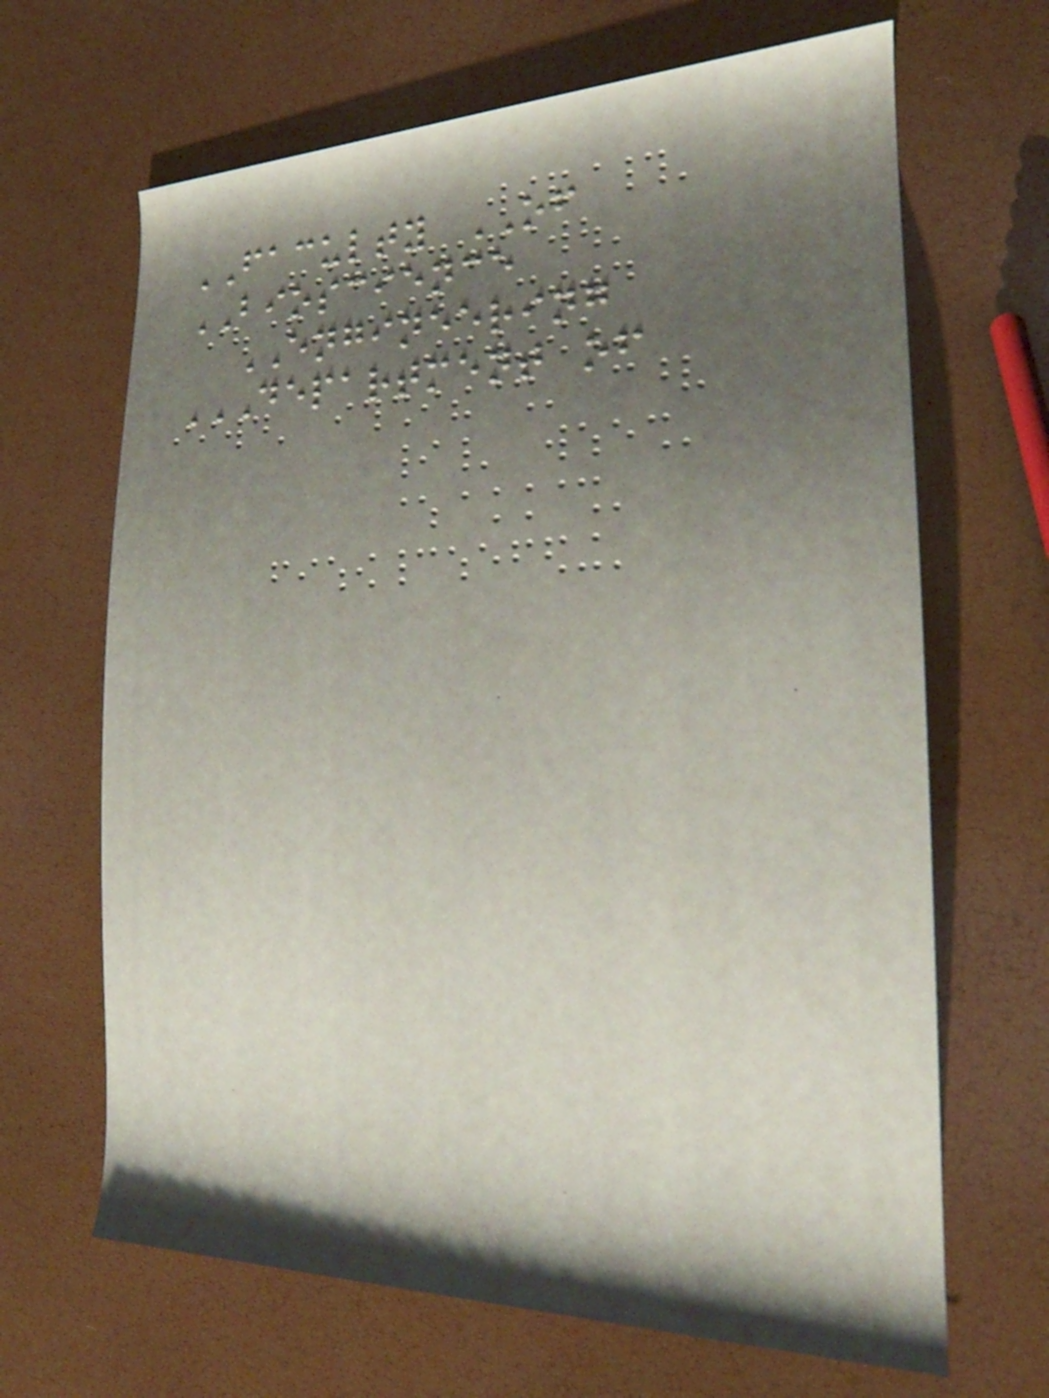FACULTY OF
BIOSCIENCE
ENGINEERING
DEPARTMENT OF
